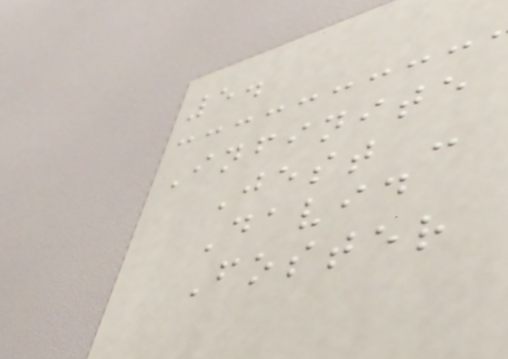5.
Infinite
Jest -
David
Foster
